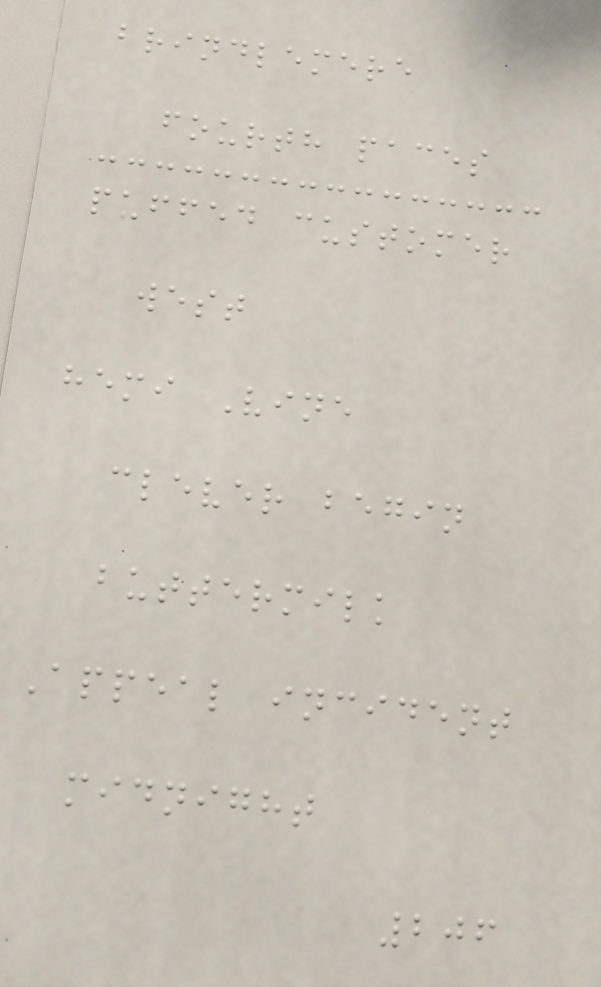brindlemere
fourth paces
puffed customer
west
hemi Vine
clever begin
buttermilk
Appeal incident
midnight
206
